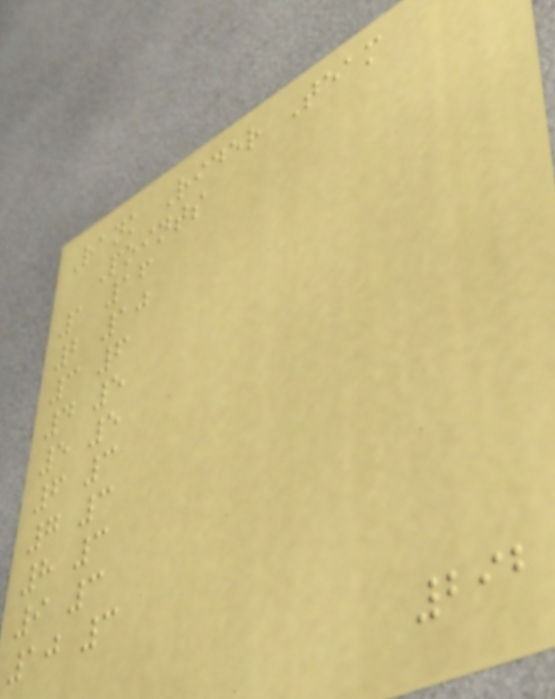Rank Rider Team
Points
1 16
2 10
3 6
4 5
5 5
6 3
7 3
8 3
9 3
10 3
292
